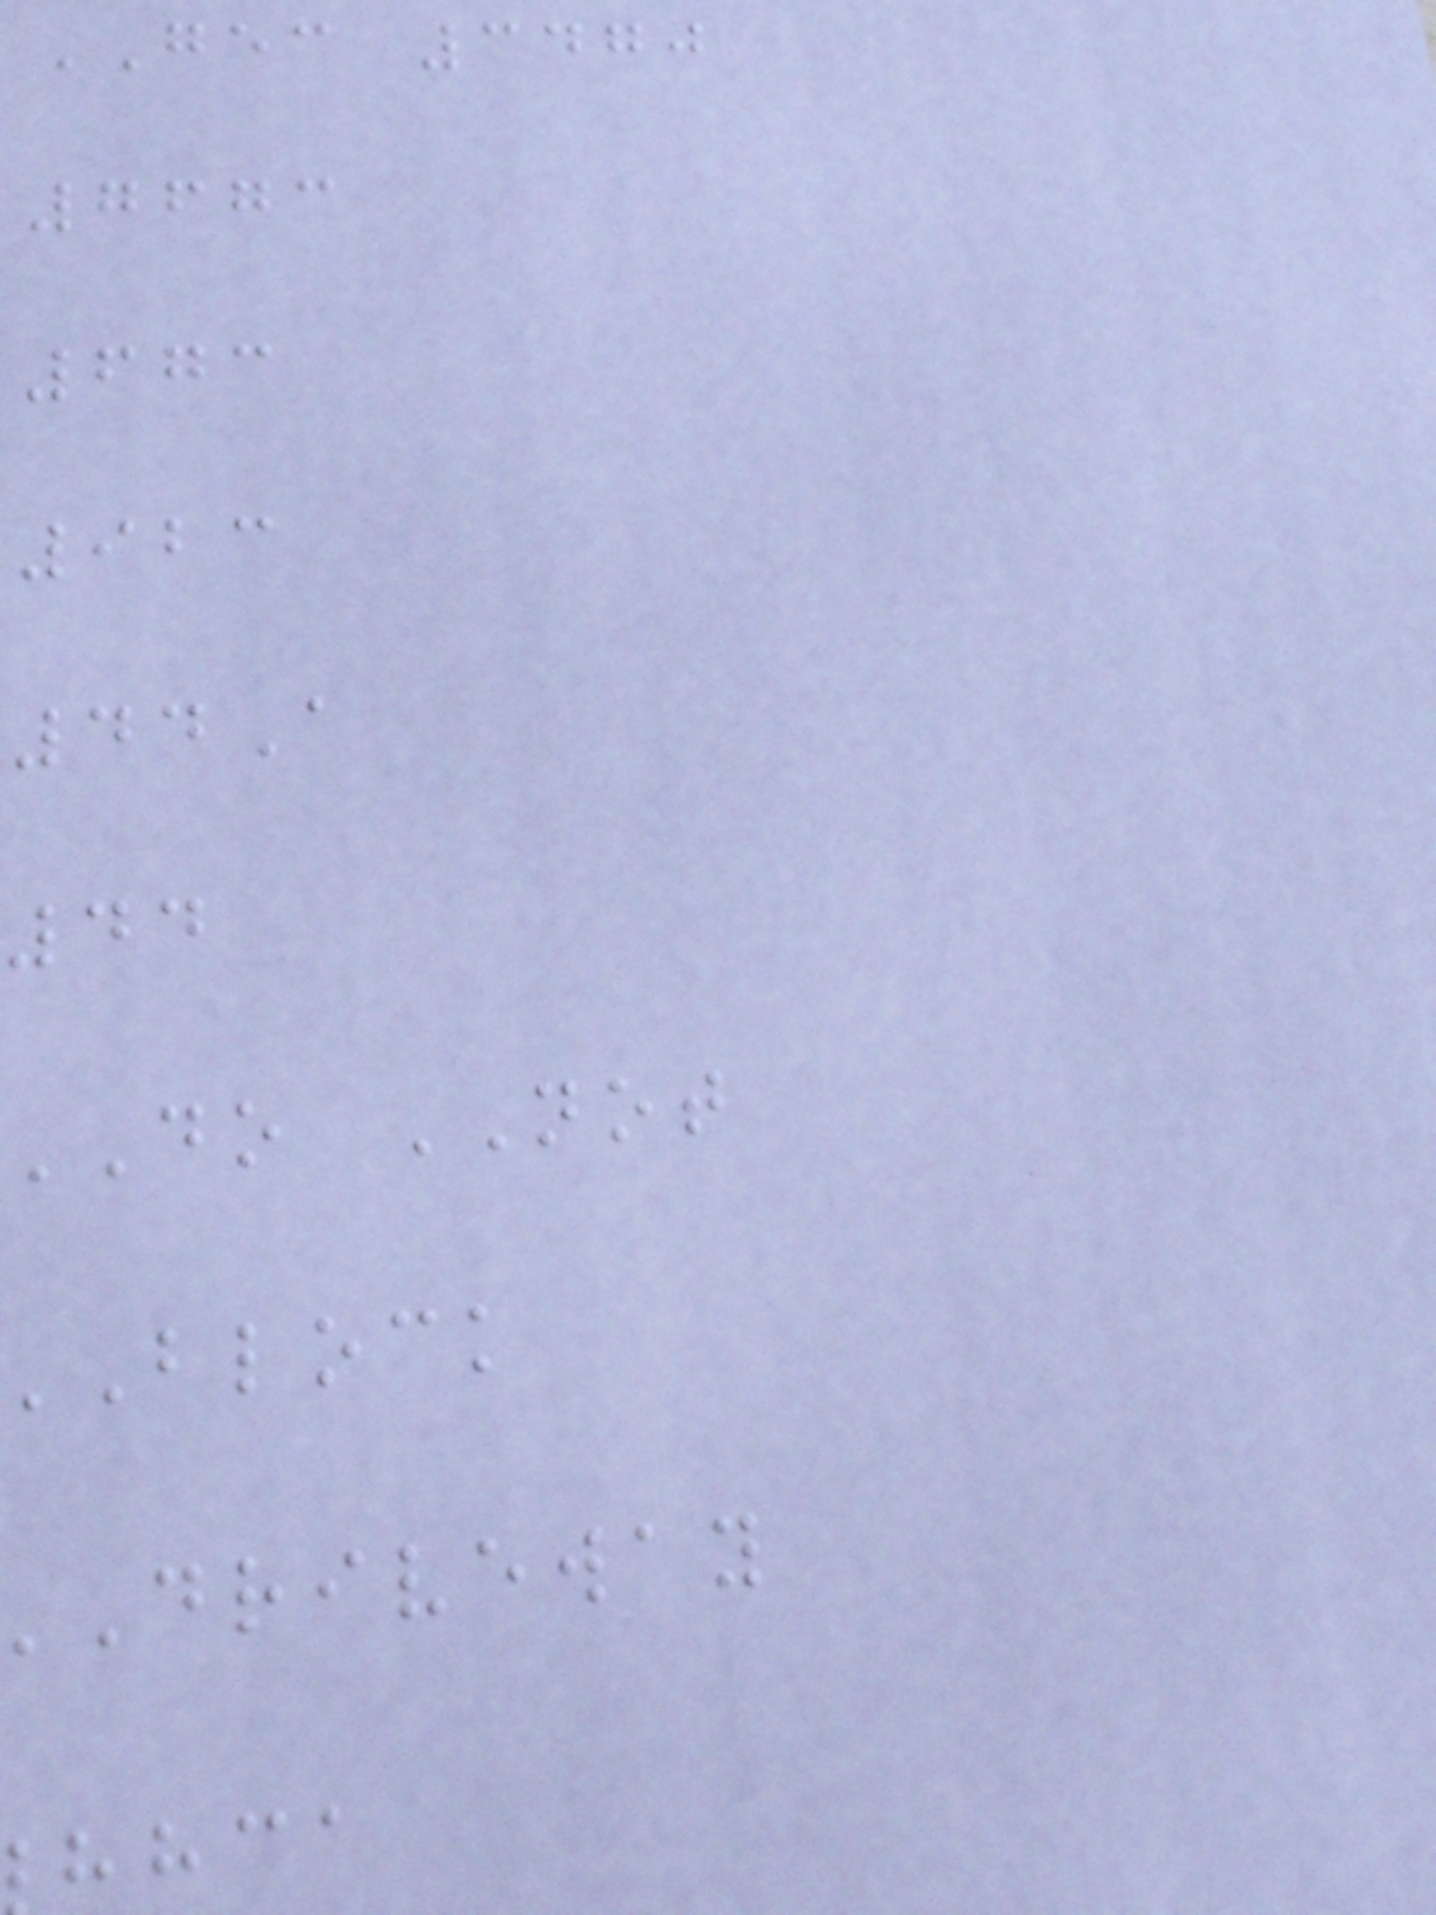GEC 3470
7673
673
923
44A
44
DO NOT
block
driveway
